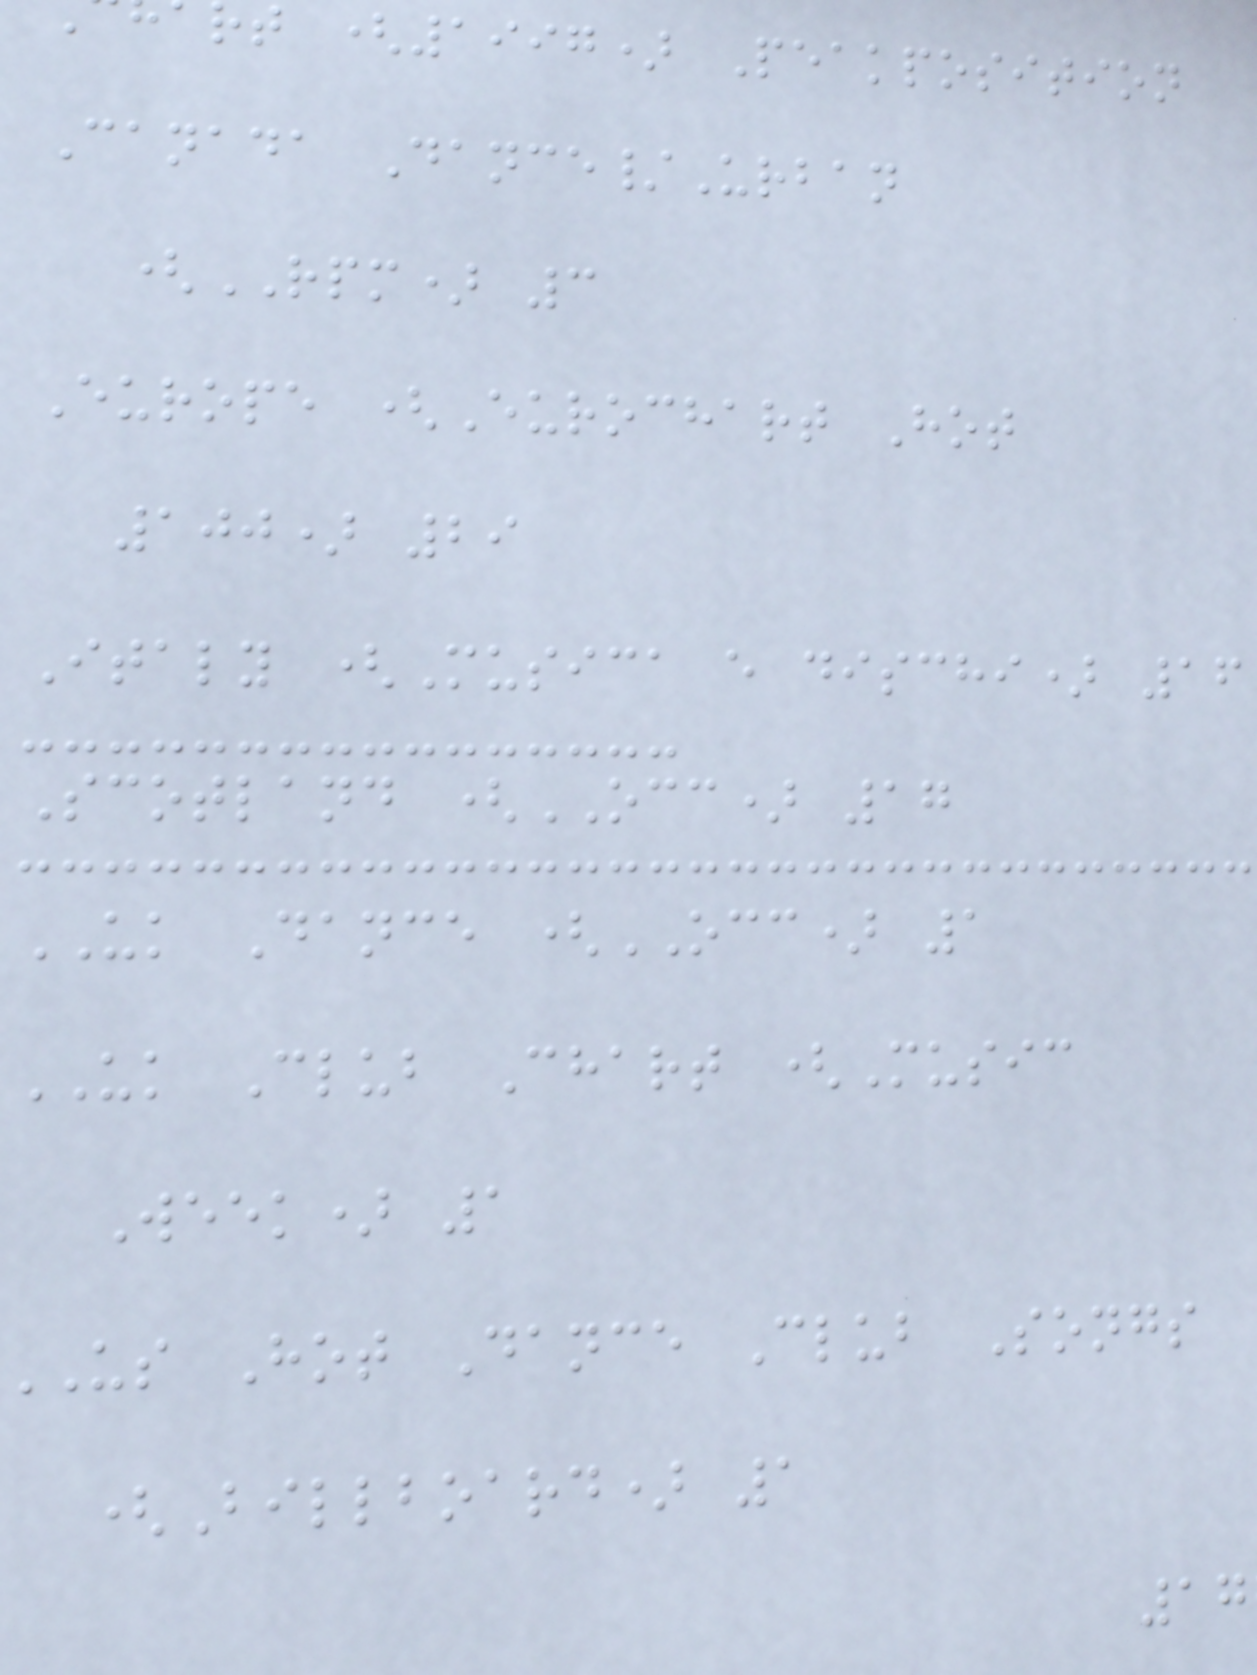t (1997) Peakposition
Canada Dance/Urban
(RPM) 3
Europe (Eurochart Hot
100) 29
Italy (Musica e dischi) 16
Scotland (OCC) 17
UK Dance (OCC) 1
UK Club Chart (Music
Week) 1
us Hot Dance Club Songs
(Billboard) 1
